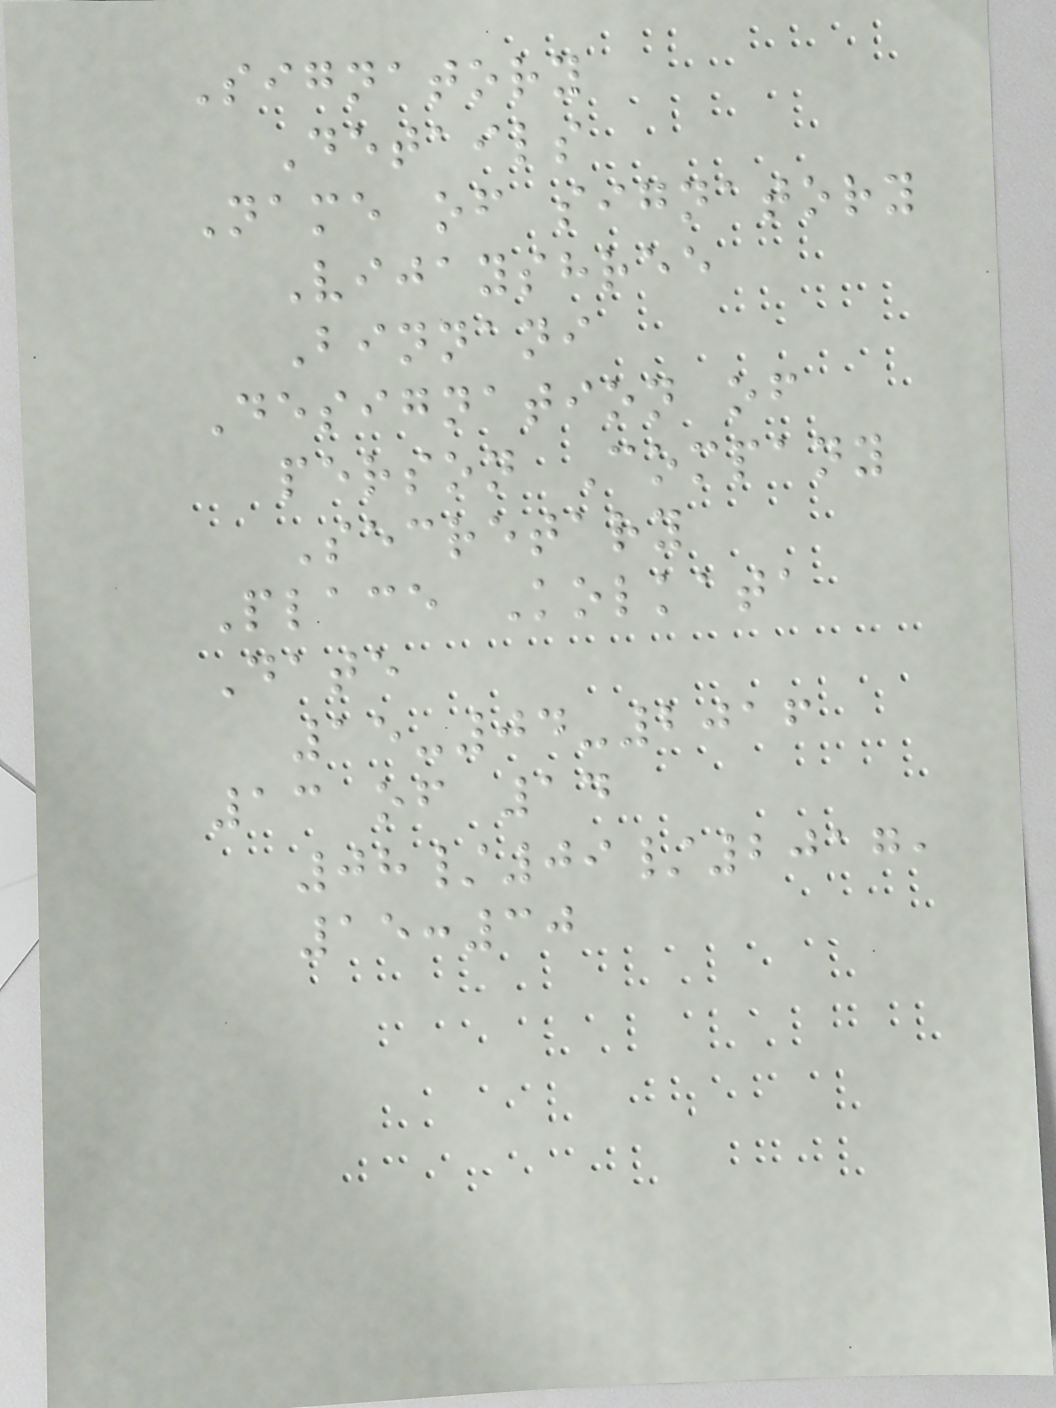Signatory
Details
Name of signatory
Vijayshree
Binnani
Designation of
person Company
Secretary
Place Kolkata
Date
15-04-2016
13 of 14
08/09/2017,
15:30
